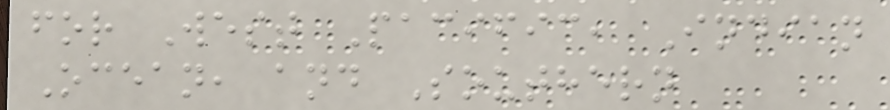for West Pacific, Indian
Ocean, and Southern
